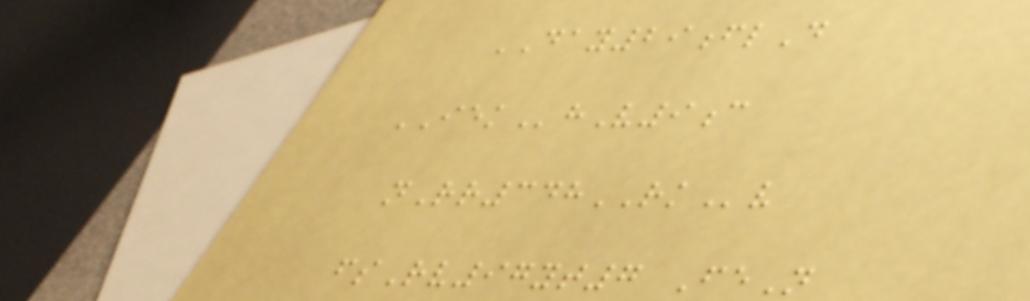DAY29flD
IEKhV9c
nRr348RKv
fsRv97yt7 FeN
